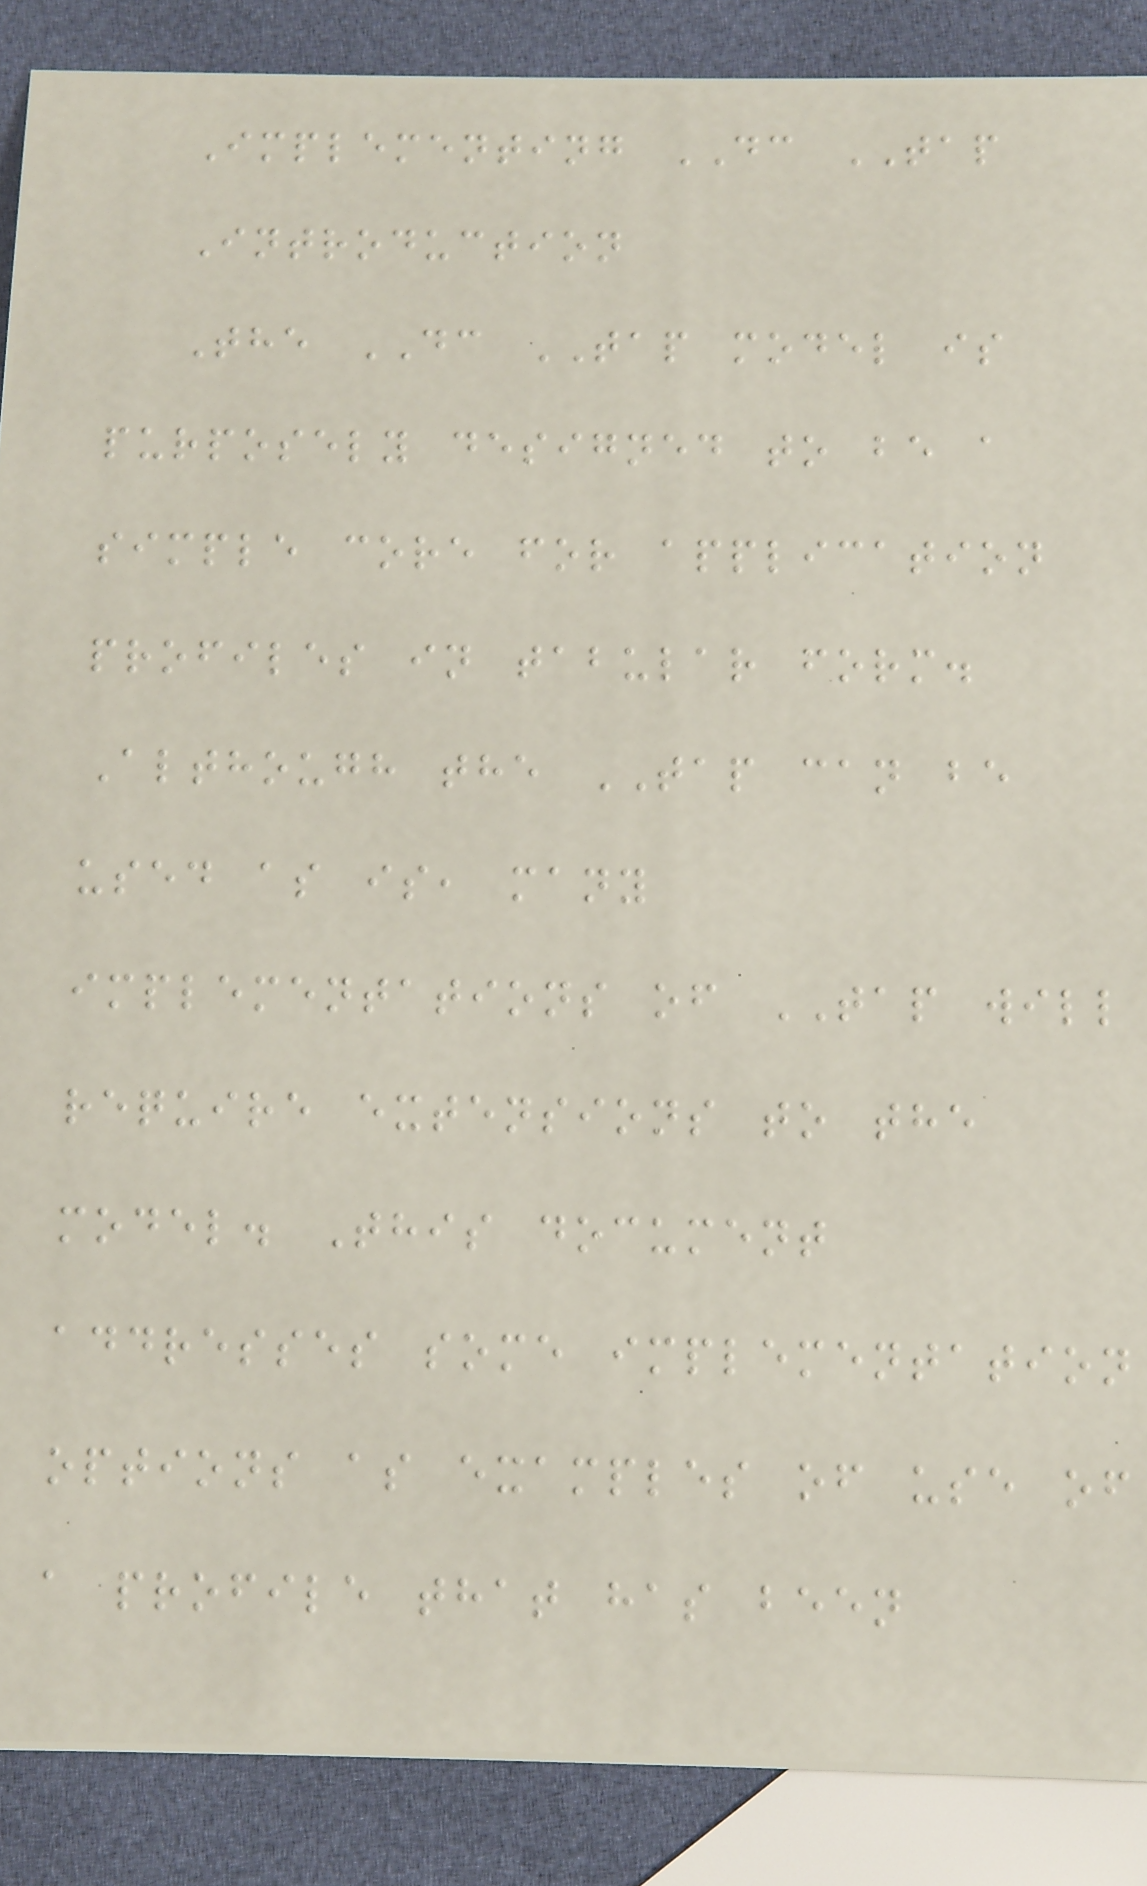Implementing DC TAP
Introduction
The DC TAP model is
purposely designed to be a
simple core for application
profiles in tabular form.
Although the TAP can be
used as is, many
implementations of TAP will
require extensions to the
model. This document
addresses some implementation
options as examples of use of
a profile that has been
